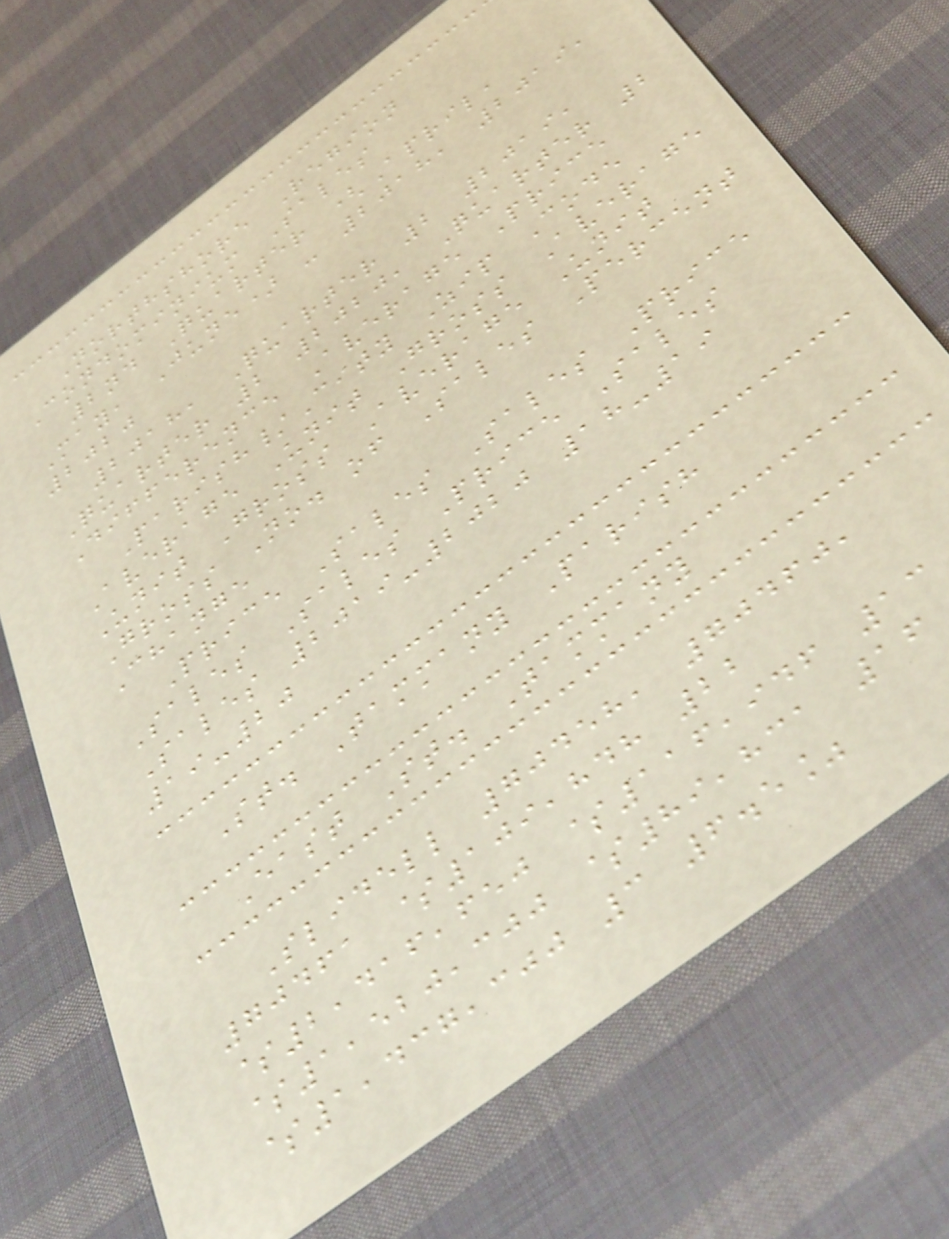Northshore Region
Condominium Sales
2nd Quarter (April,
May, June) - 2018, 2019,
2020
2018, Quarter 2 2019,
Quarter 2 2020, Quarter 2
Difference Average Price
Parish/City Zip Code
Average Unit Gross Average
Unit Gross Average Unit
Gross No. of Sales Percent
Change
Price Sales Sales Price
Sales Sales Price Sales
Sales 2019-2020 18-19
19-20
St. Tammany Parish
East St. Tammany
Slidell 70458, 70460,
70461 $109,848 22
$2,416,650 $116,946 13
$1,520,300 $89,831 16
$1,437,300 3 6.5%
